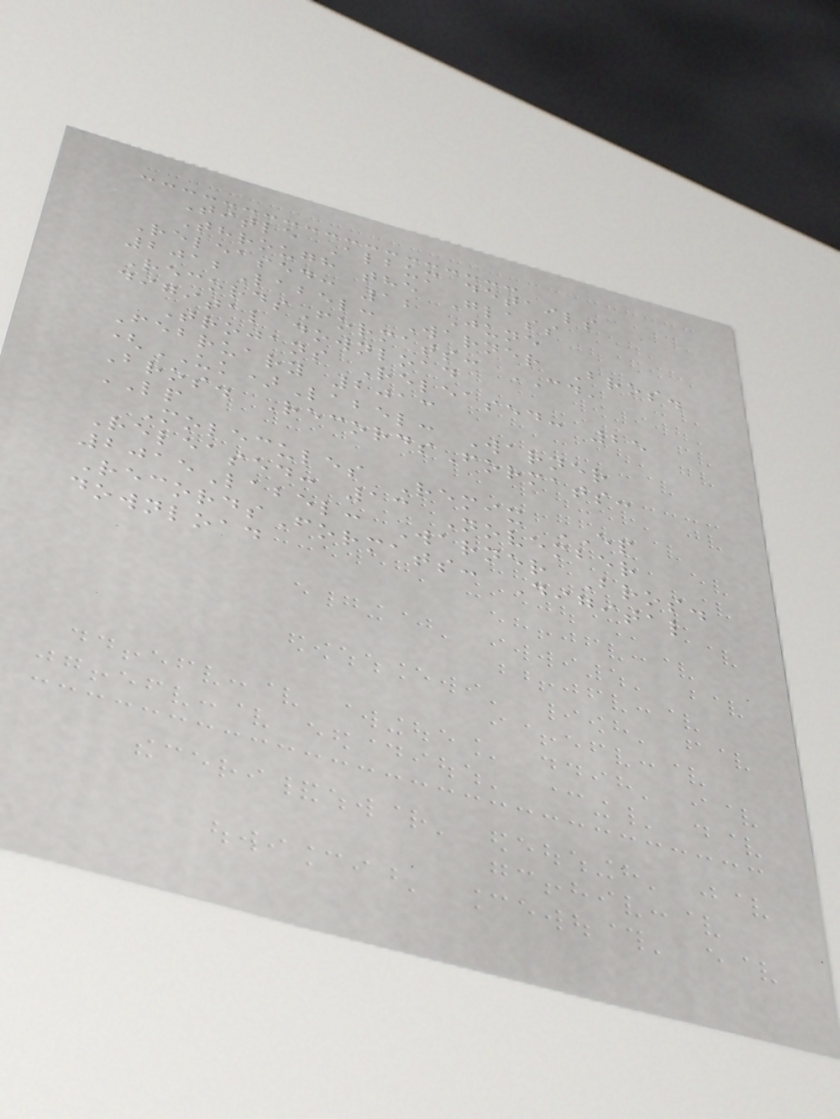Title Album details
Through the Glass
Released: 12 June
2012Label: Warner Bros.
RecordsFormats: CD,
digital download
Trojans Released: 25
February 2013
(UK)Label: Warner
Bros. RecordsFormats:
LP
Molecules Remix EP
Released: 13 November
2015Label: Warner Bros.
RecordsFormats: Digital
download
